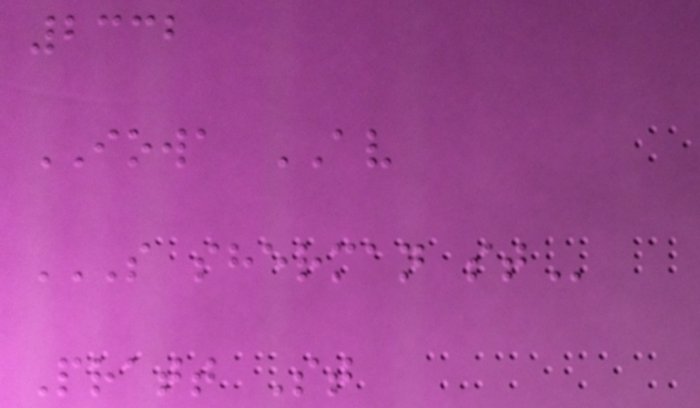2332
IOWA AV
S SHERMAN ST
Pratt St
